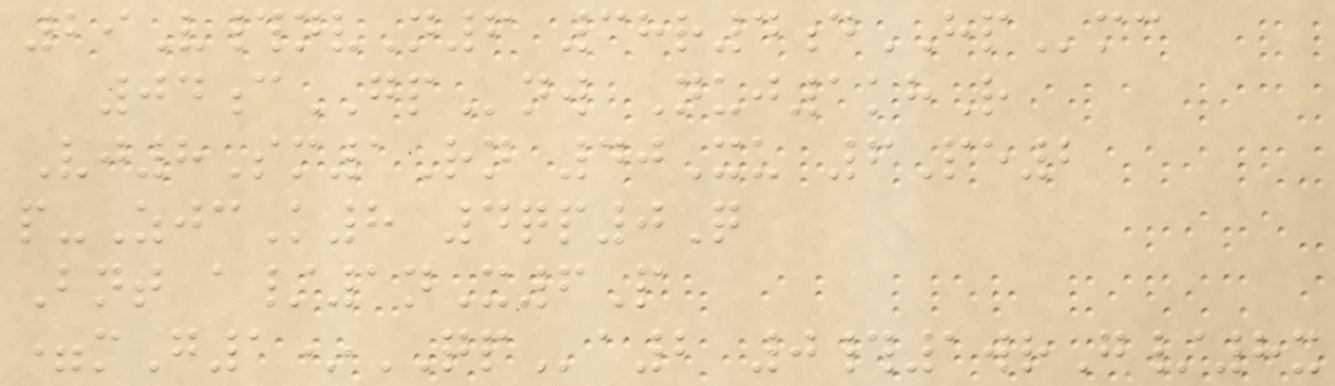29V#nvN6 38r4dHPmc
04cGPnw Nuj1khR
Vj8Sm1Rn 40Xu 6Pe2
p-ZjcK8 4qp0Q
Bnt a/1nX6P
=mG1*QPa2 0#1wrG/8x
